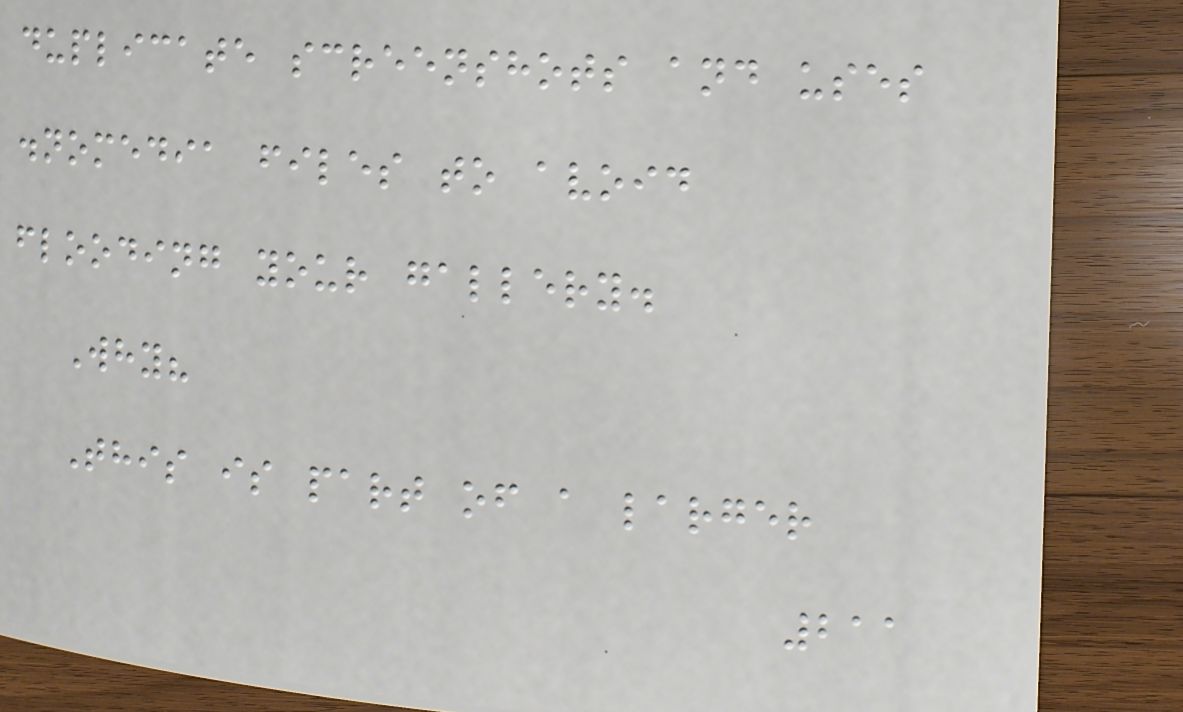duplicate screenshots and uses
.nomedia files to avoid
flooding your gallery.
Why?
This is part of a larger
211
